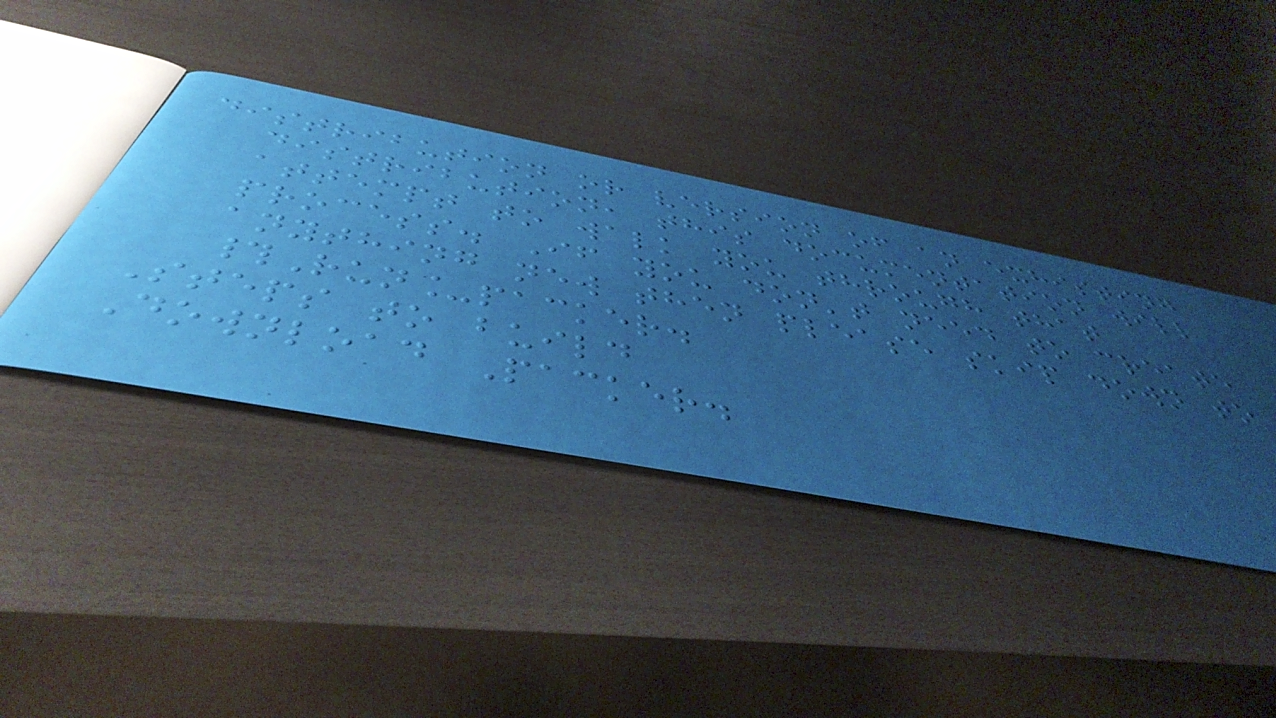distribution or version of an exhisting
distribution, this documentation will
attempt to walk you through that
process. If you don't need to create
anything new then please skip down to
#Run_packer.
Steps to build
Download Packer.
